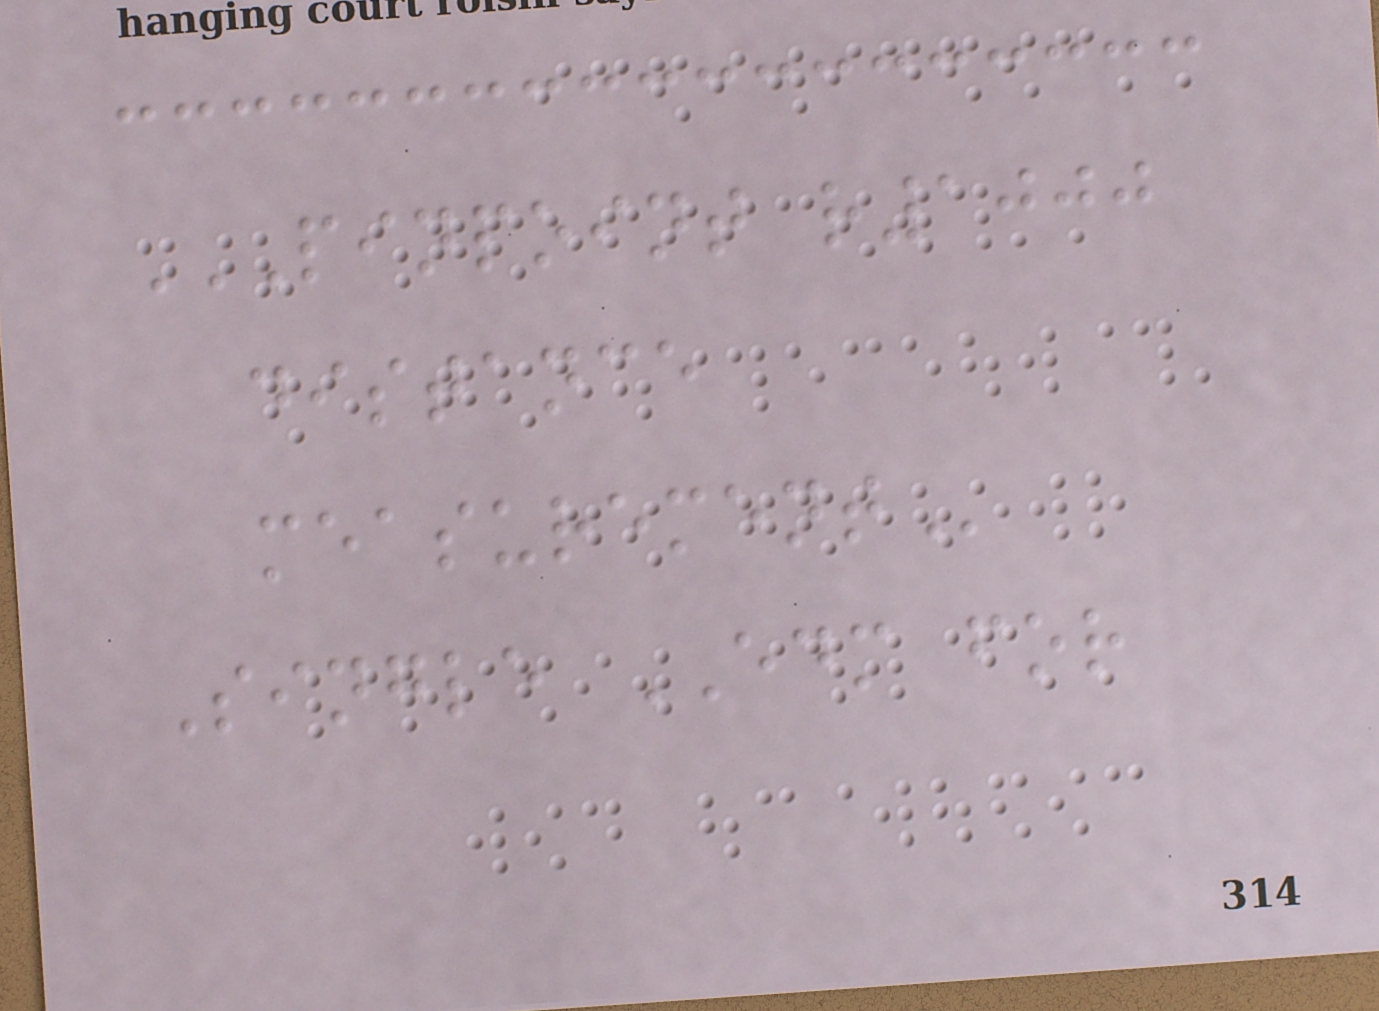PINPOINT R1000
DISTANCE
MEASUREMENT
Single EDM for
